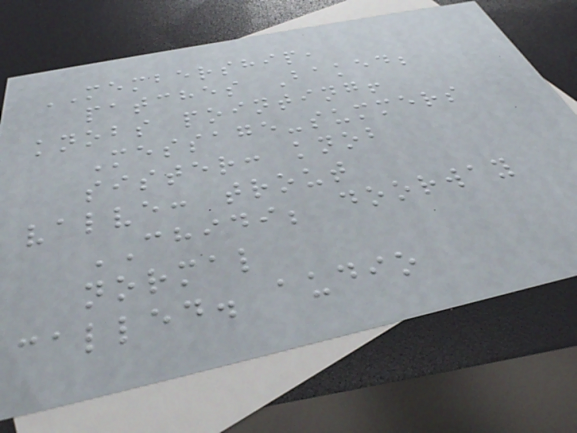MEMBERSHIP,
patches Baked;
knobs pointing!
Message-summers
sister: knob
valve: trout
CHIDI; doorway
normal
called. audio
